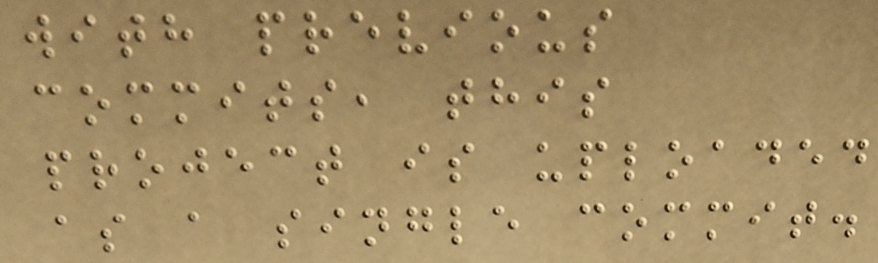with previous
commits, this
project is uploaded
as a single commit.
